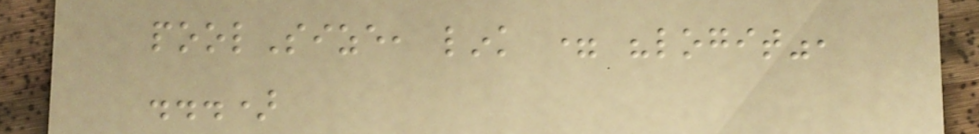poolSize, link = "logit",
...)
